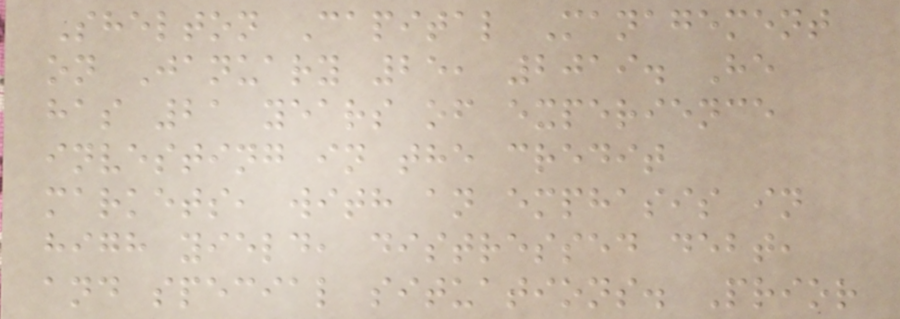Shelton Capital Management
on January 25, 2019. He
has 21 years of experience
investing in the credit
markets, with an emphasis in
high yield, distressed debt,
and special situations. Prior
